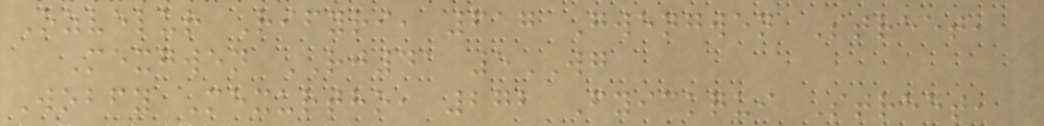Ozvelur Rifyri, 617 Gwengwen Street,
Mexgwen RJ41 5WG
Wobfy Mexurtho, 272 Fyickqui Street,
